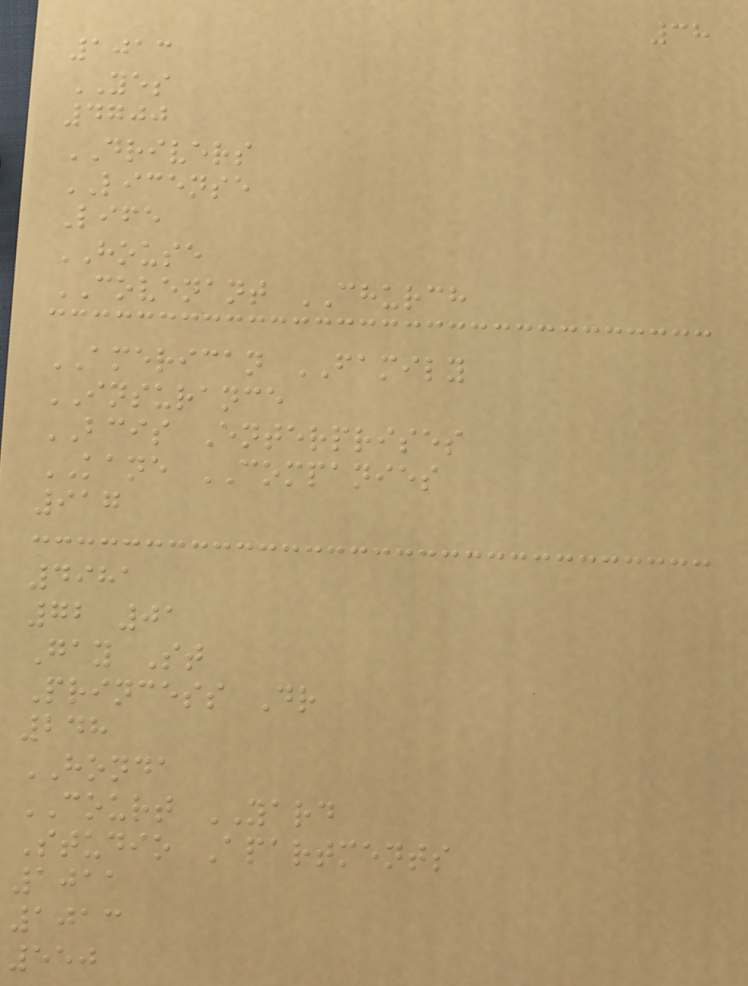38
1013
YES
4700
DRIVERS
LICENSE
Life
HOUSE
COVENANT CHURCH
AMERICAN FAMILY
INSURANCE
BCIS Enterprises
KANE COMPANIES
917
4981
72 01
Gay St
Princess Dr
248
HONDA
COURT YARD
Studio Apartments
1011
1013
550
